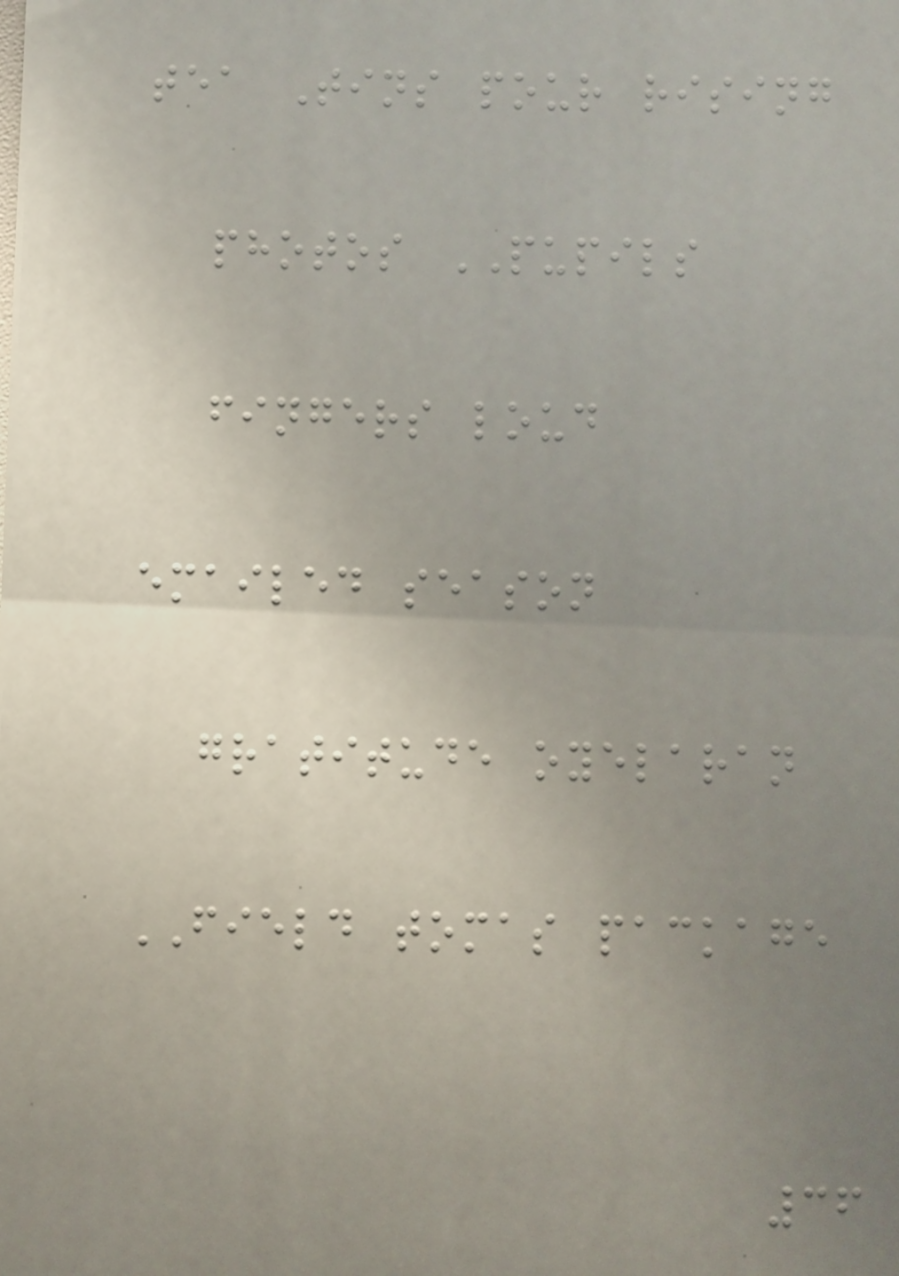tea Tins pour rising
photos PUPILS
fingers loud
emailed season
gratitude oyelaran
FIELD tomas package
36
